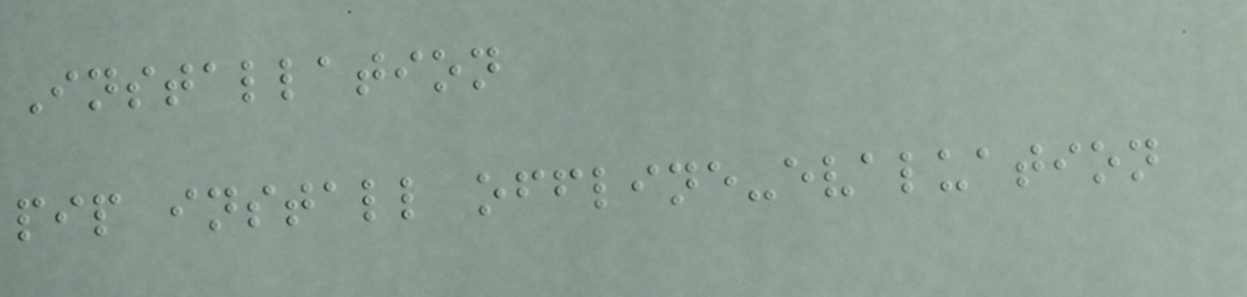Installation
pip install offline-evaluation
